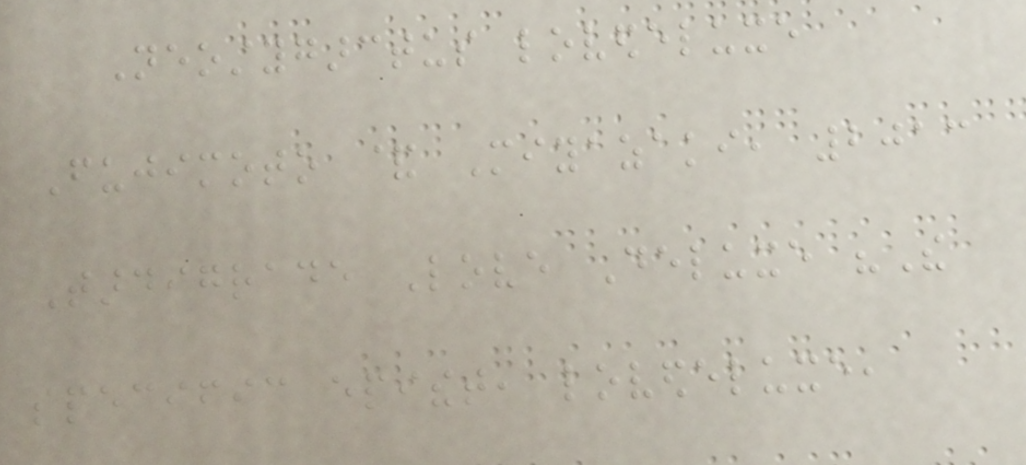Neostygarctus lovedeluxe
Fujimoto & Miyazaki, 2013
Tardigrade Love Deluxe "The
specific epithet, lovedeluxe,
